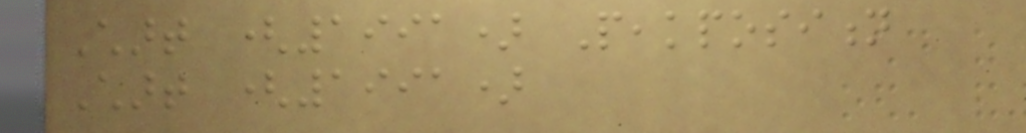Chart (1991) Peakposition
Chart (1991)
